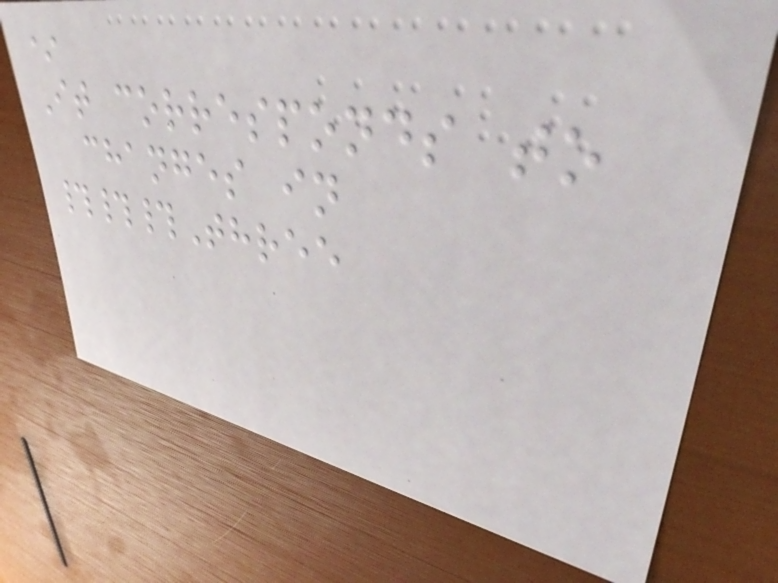*
It corresponds to
changes in
###Three
